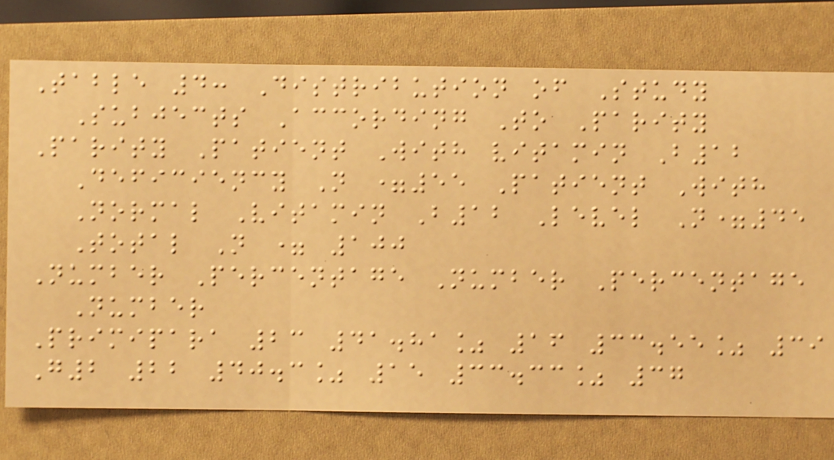Table 4: Distribution of Study
Subjects According To Parity
Parity Patient With vitamin B12
Deficiency N =55 Patient With
Normal Vitamin B12 Level N=45
Total N = 100
Number Percentage Number Percentage
Number
Primipara 23 41.81% 16 33.55% 39
G2 22 40.3% 15 33.33% 37
